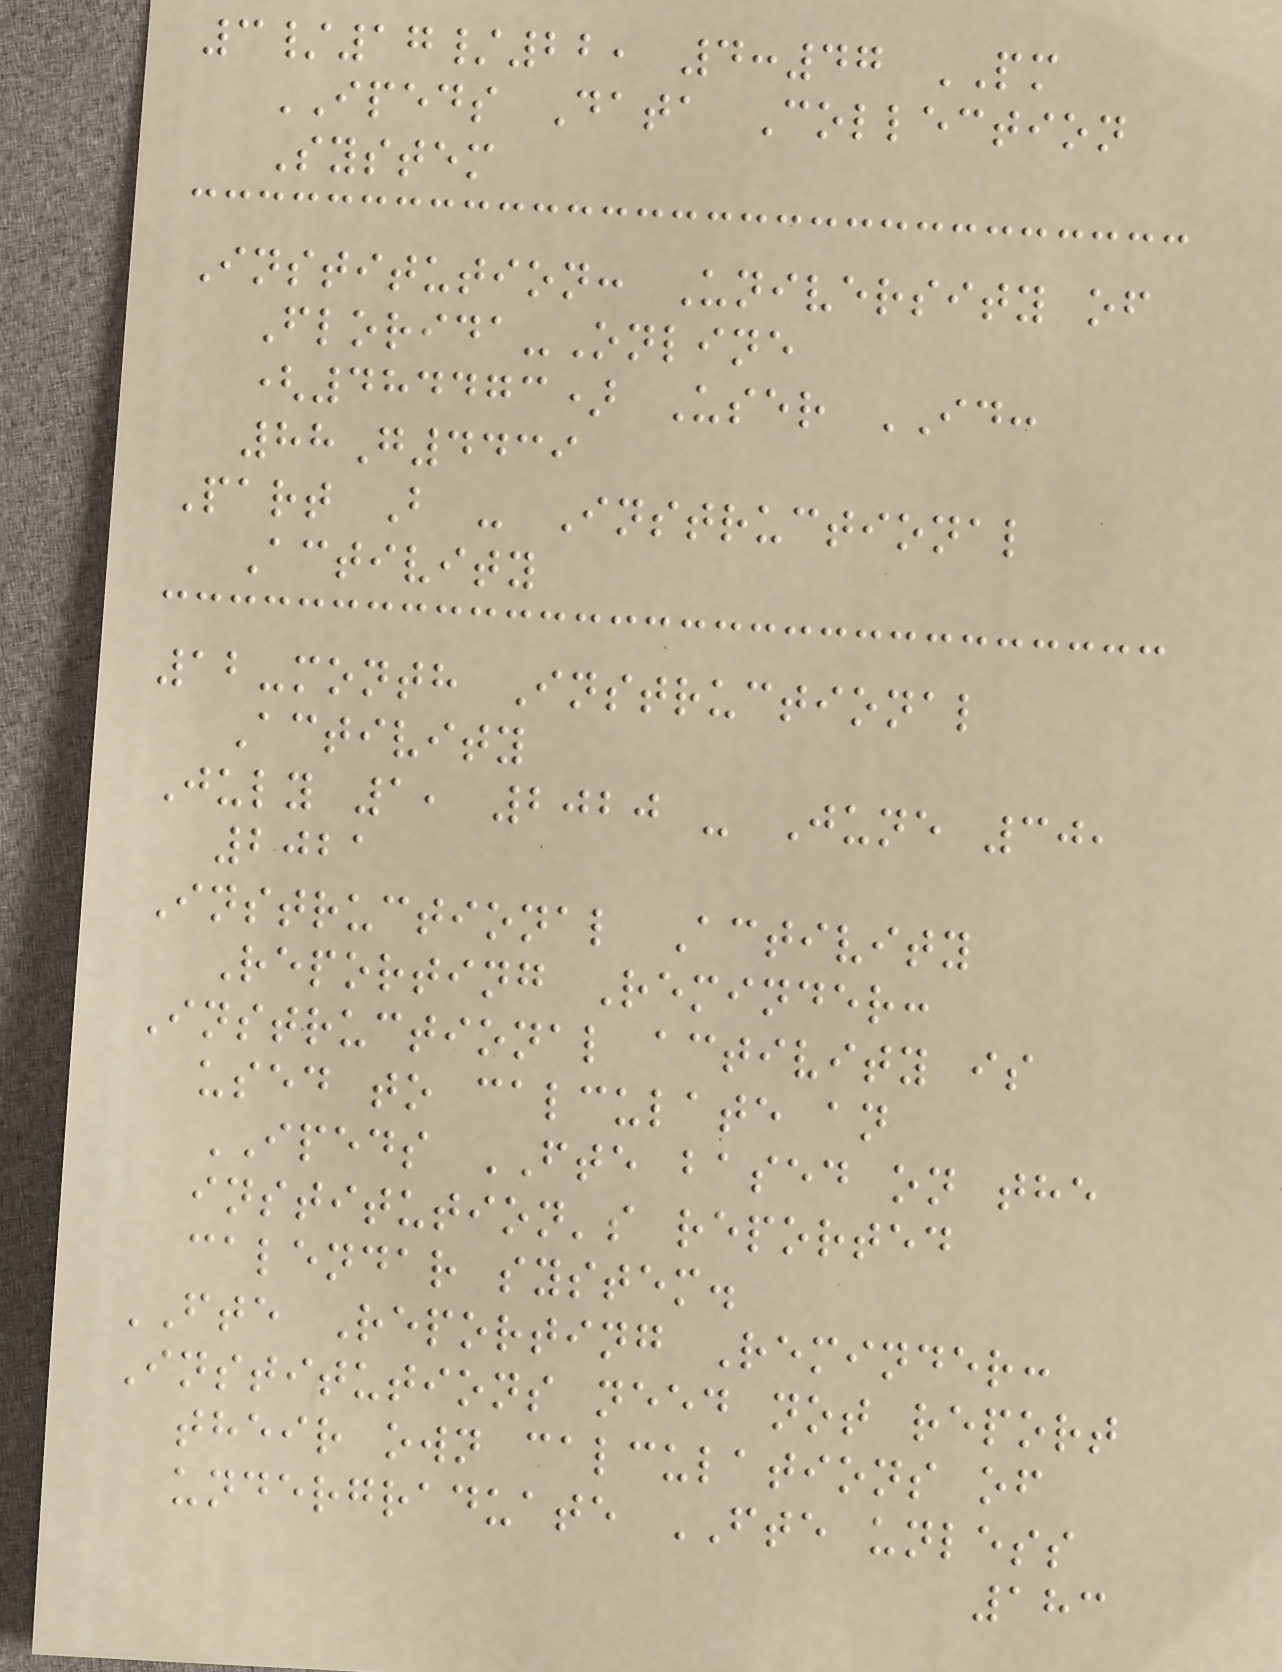3/17/22, 4:47 PM
IPEDS Data Collection
System
Institution: University of
Florida-Online
(484473) User ID:
88G4439
Part B - Instructional
Activity
12-month Instructional
Activity
July 1, 2020 - June 30,
2021
Instructional Activity
Reporting Reminder:
Instructional activity is
used to calculate an
IPEDS FTE based on the
institution's reported
calendar system.
FTE Reporting Reminder:
Institutions need not report
their own calculations of
undergraduate FTE unless
183
